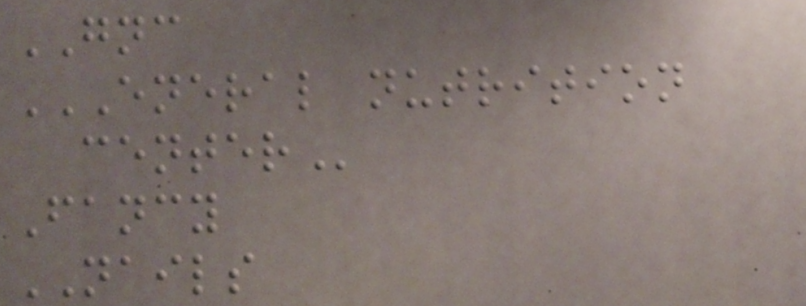GNC
ENERAL NUTRITION
CENTER
Fancy
NAILS
